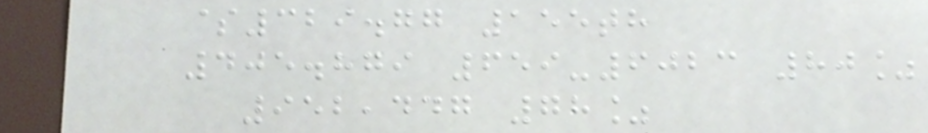$329.77 155th
405.879 659-6023 80%
952,447 78%
